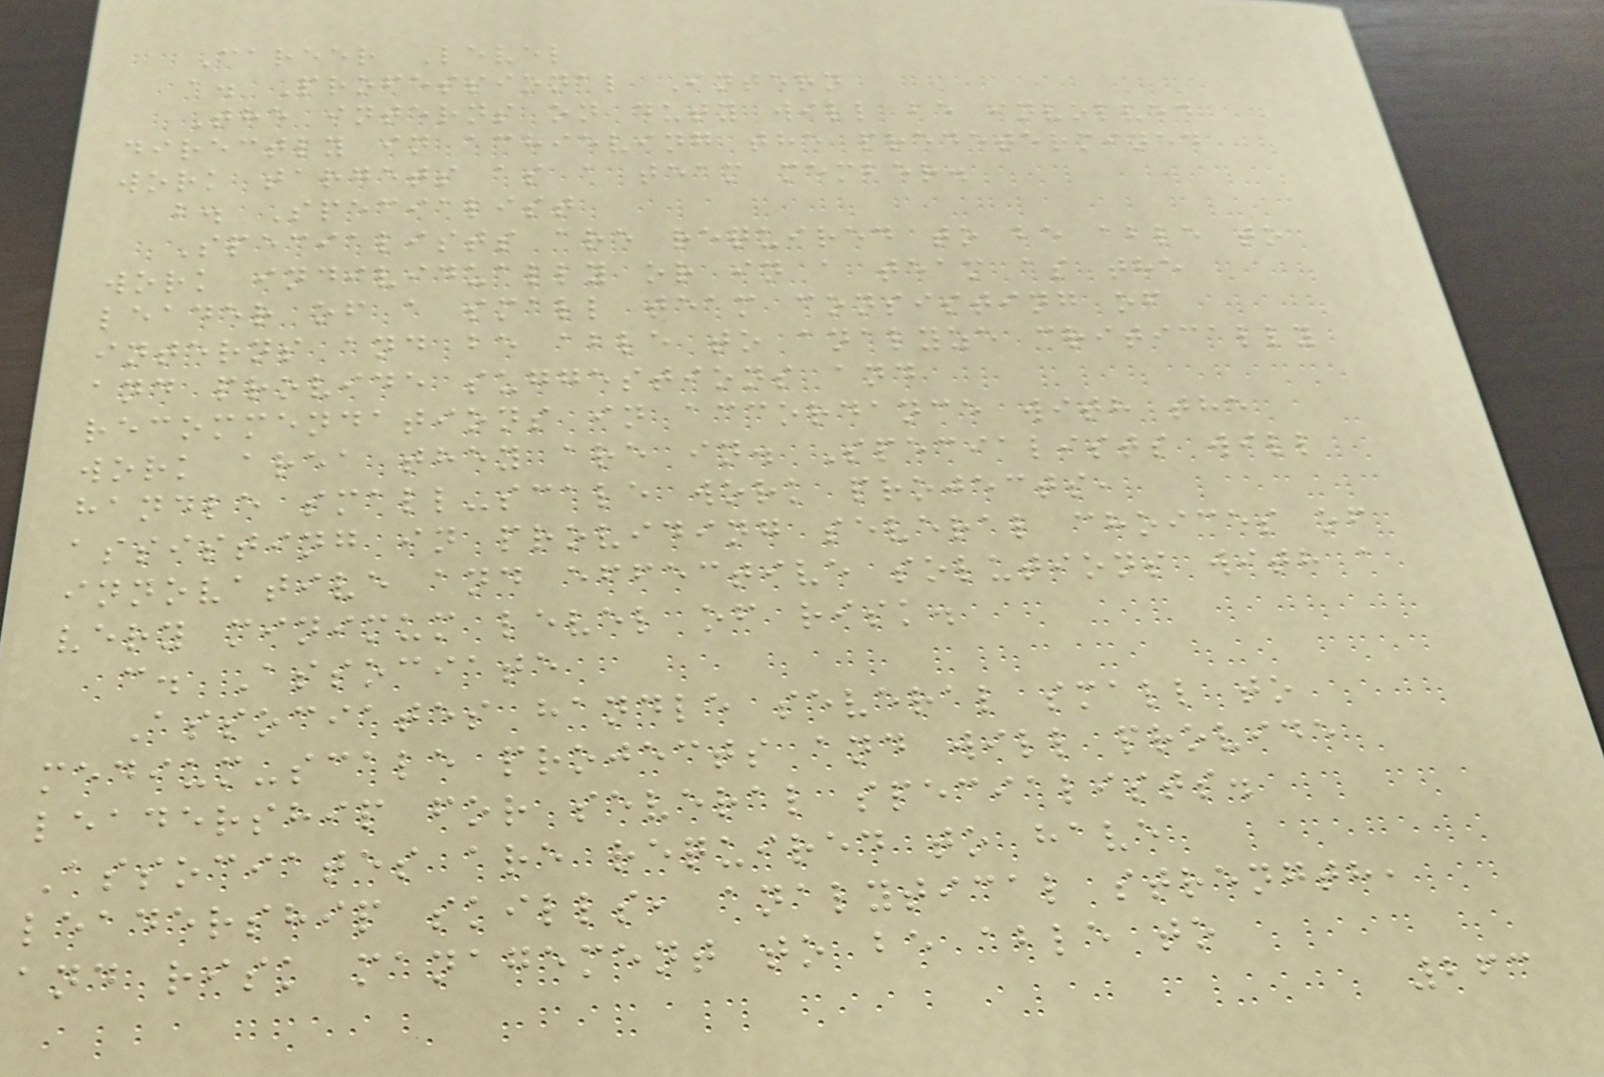Career Level
a. Professional Intern
The interns on duty will be involved
directly in achieving the predetermined
work targets as a team member.
b. Specialist
Specialists are required to be able to
work individually or in a team as the
leader of a small team consisting of
interns and be able to analyze critically
and provide suggestions and
recommendations in accordance with the
work area they are in. Specialists will
handle small-scale work projects,
assisting in providing several choices of
innovative and effective solutions with a
very minimum level of risk.
c. Associate
Associates handle several small to
medium-scale projects and will provide
leadership for several specialists.
Associates are required to have
leadership skills, analytical strength,
and risk management to be able to
263
